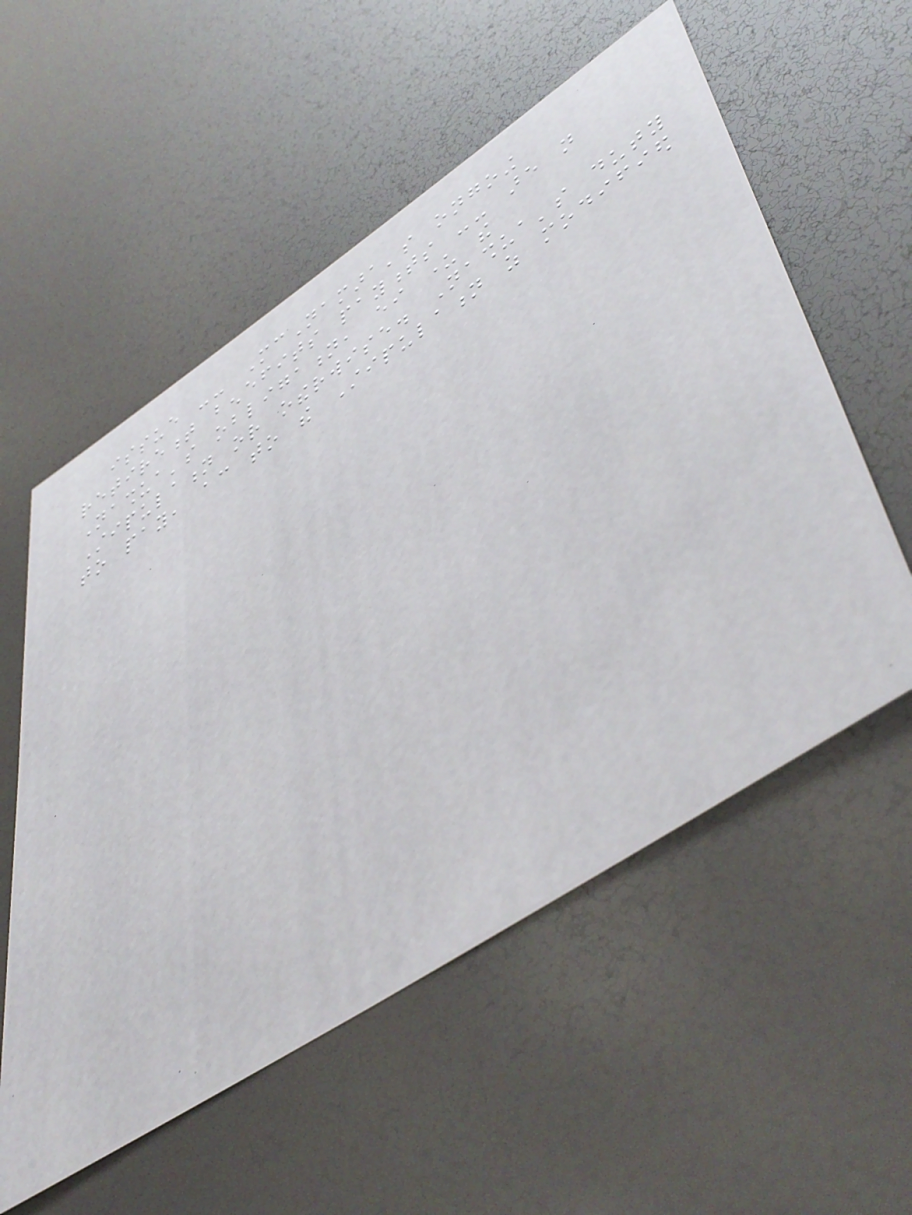issue -- McNamara's ongoing
retirement benefits payments -- are not
Nashua's obligation, either under the
Stipulation or otherwise. Nashua's duty
to pay, according to the Stipulation as modified
